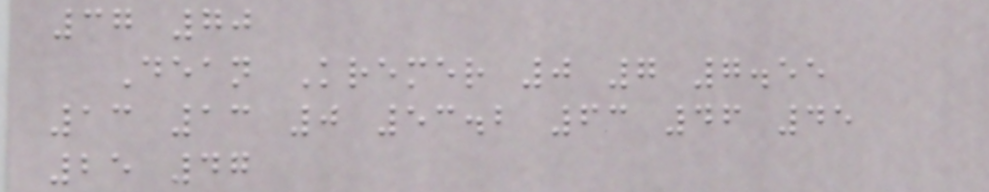37 70
Dean Kremer 0 7 7.55
13 13 0 53.2 63 46 45
25 47
